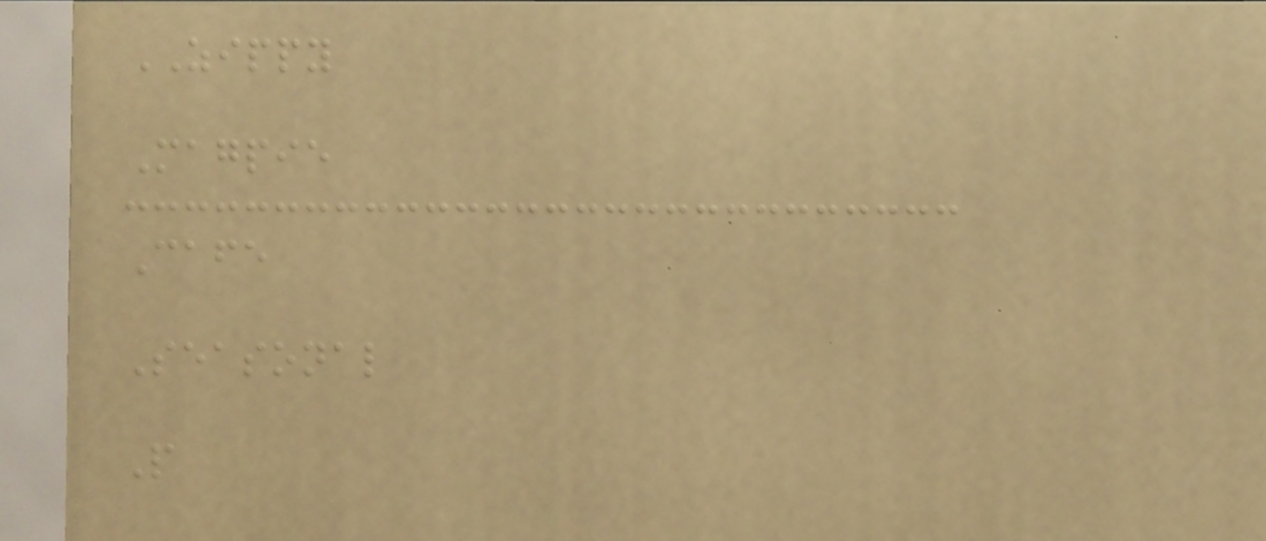ZIPPY
Magpie
Cafe
Seasonal
P
